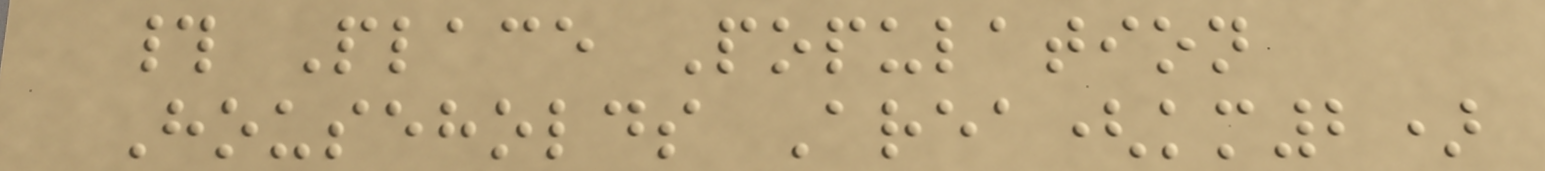# Place Population
Households Area(km2)
